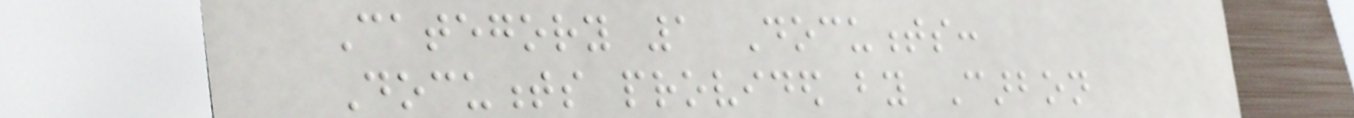Category 1 Documents:
Documents provided by Carbon
